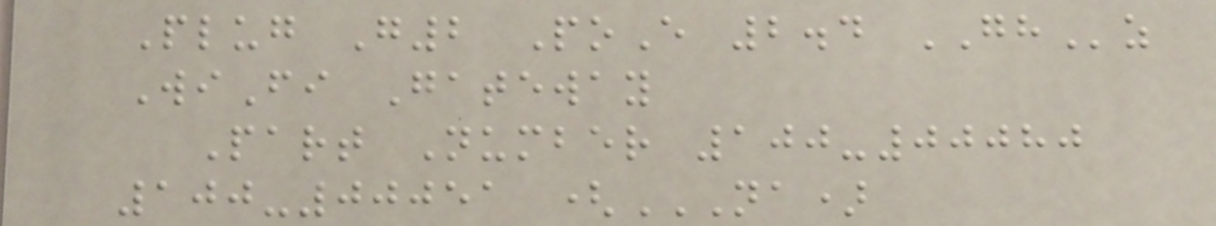Plug G2 PoE 2.4 GHz
WiFi Gateway
Part Number 100-00080
100-00051 (NA)
